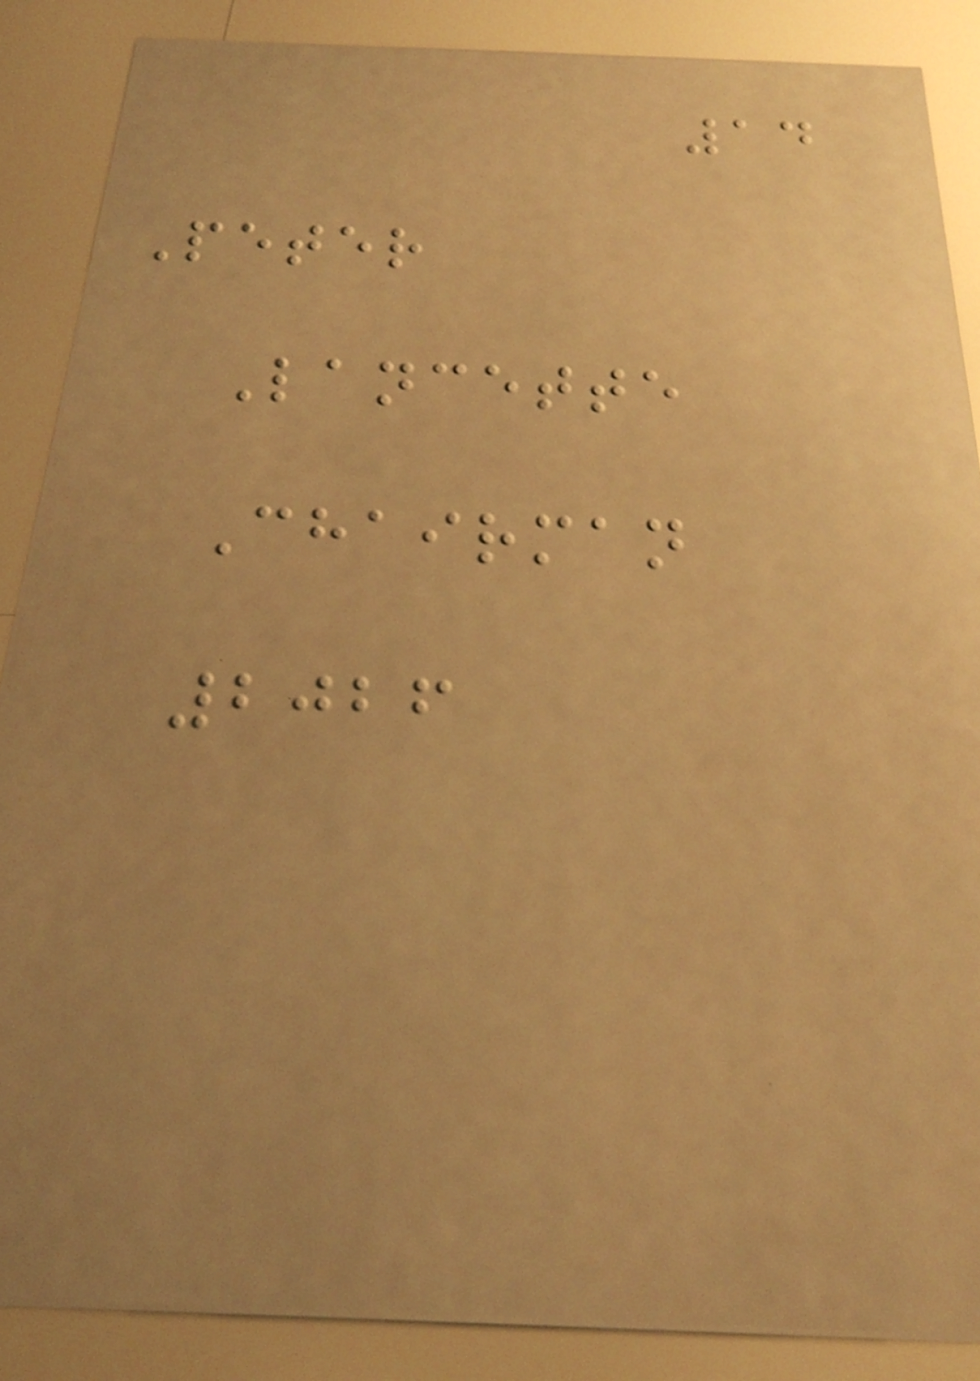14
Peter
Lancette
Chairman
2026
